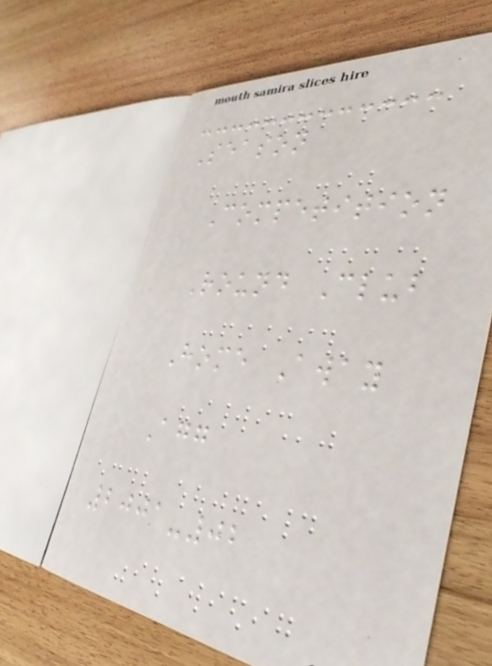Season
Competition
Round Club
Home Away
Agg
2001-02
